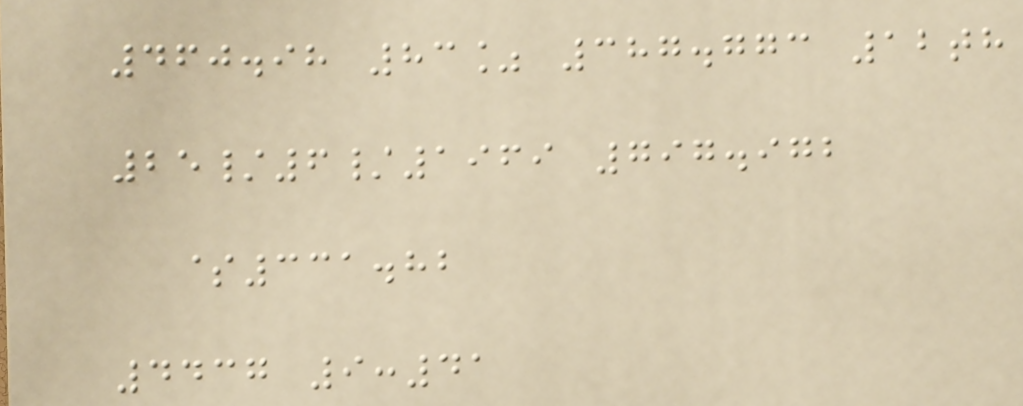460.98 83% 387.773 12th
25/6/1969 797.972
$331.82
4437 9:41
